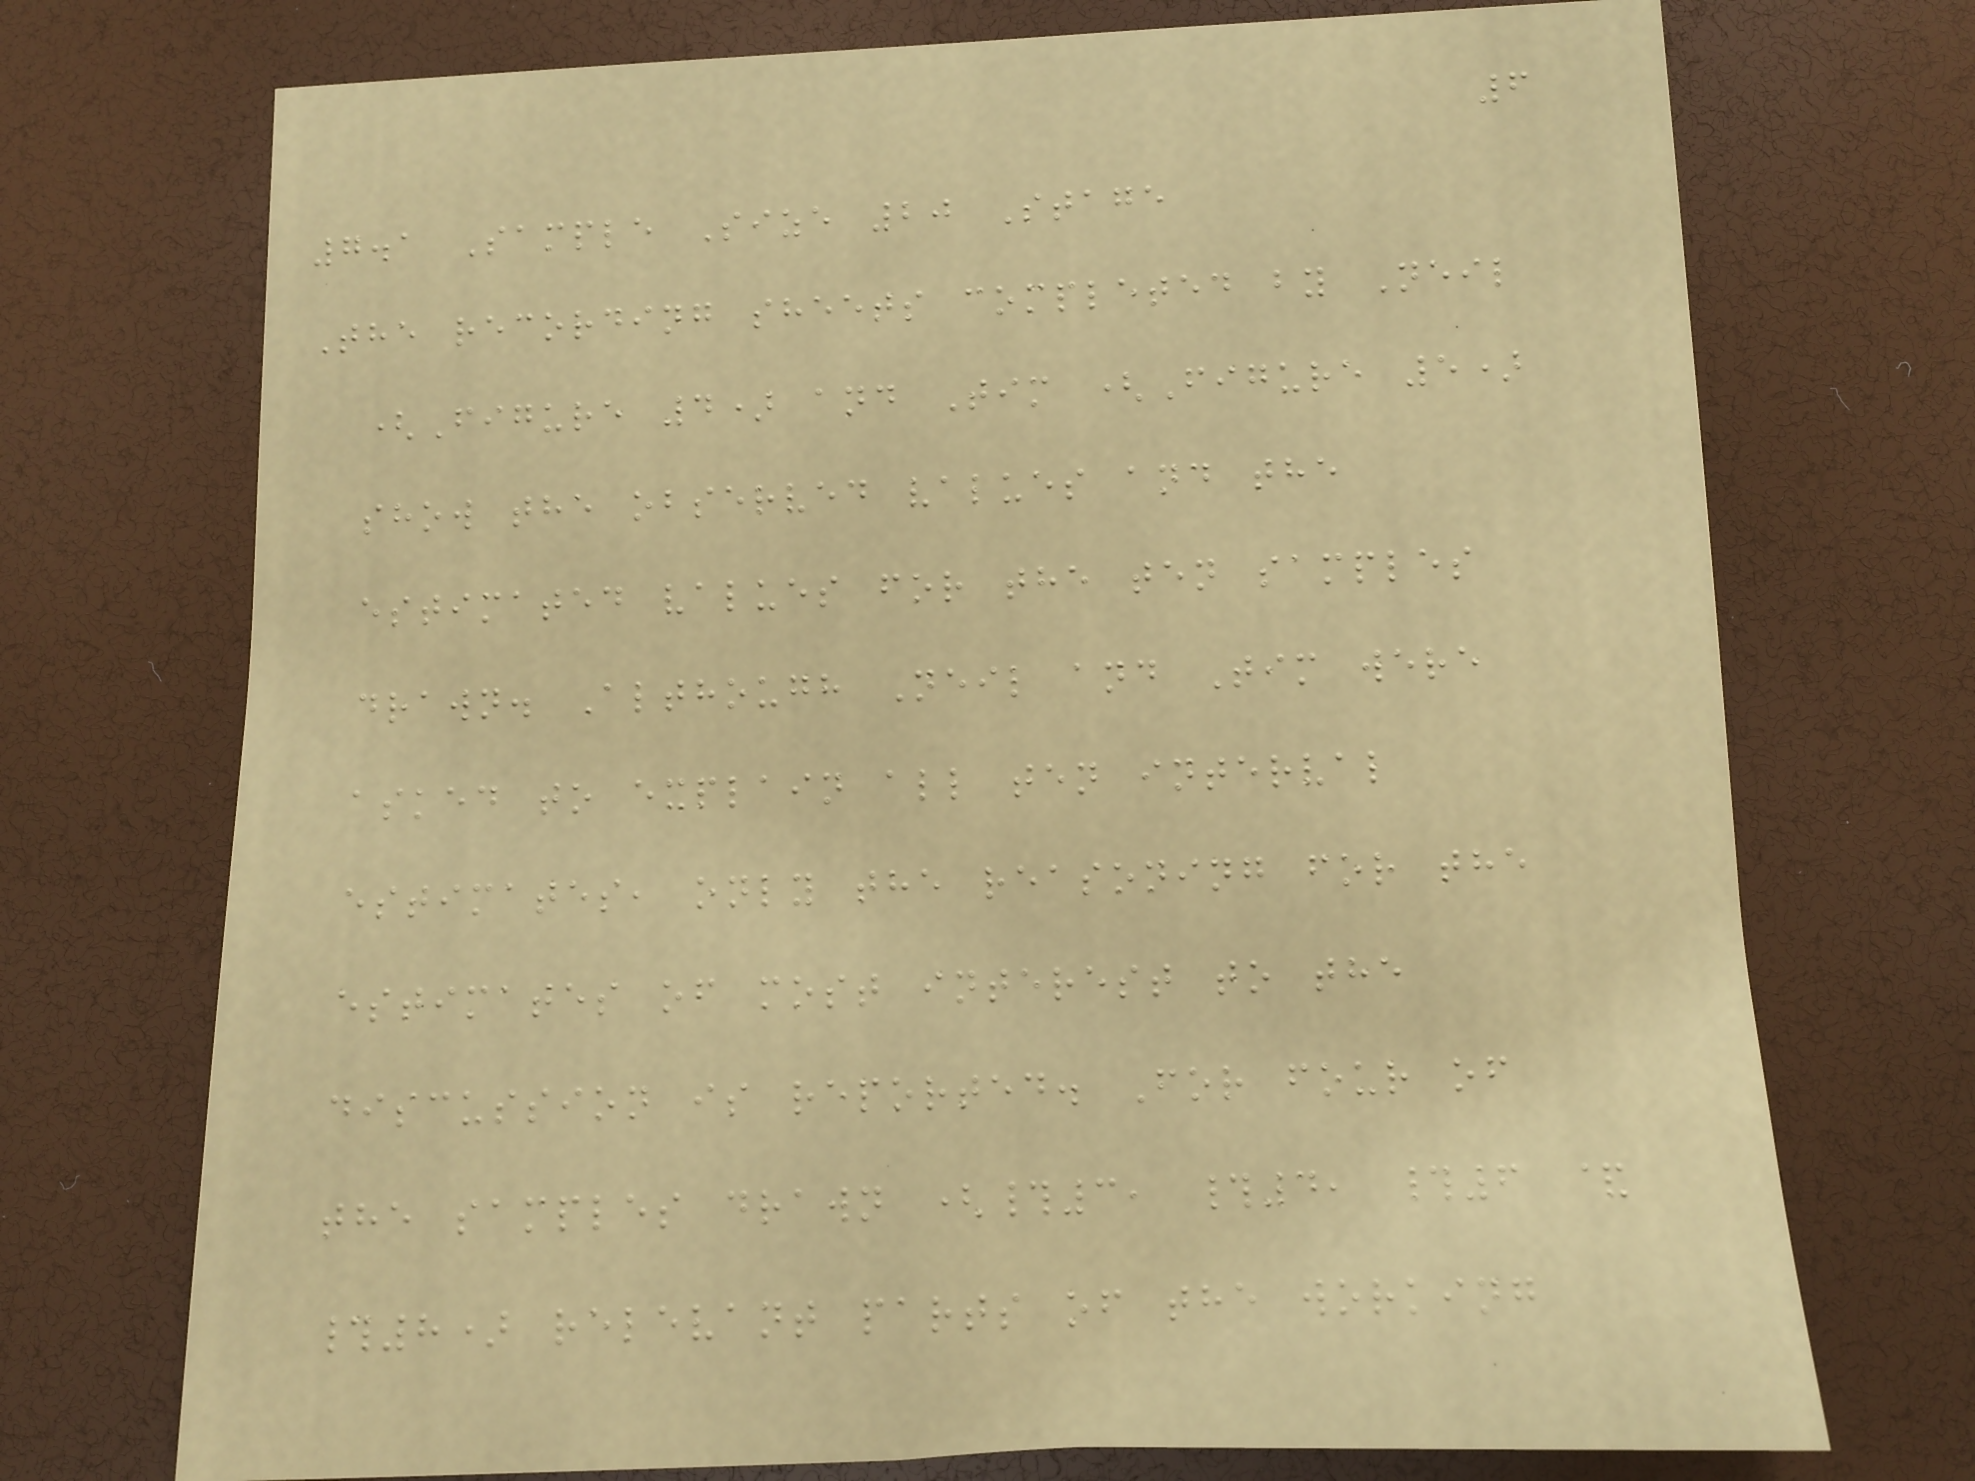6
7.1 Sample Size 20 Stage
The recording sheets completed by Neil
(Figure 4) and Tim (Figure 5)
show the observed values and the
estimated values for the ten samples
drawn. Although Neil and Tim were
asked to explain all ten interval
estimates, only the reasoning for the
estimates of most interest to the
discussion is reported. For four of
the samples drawn (#3, #4, #6 &
#8) relevant parts of the working
